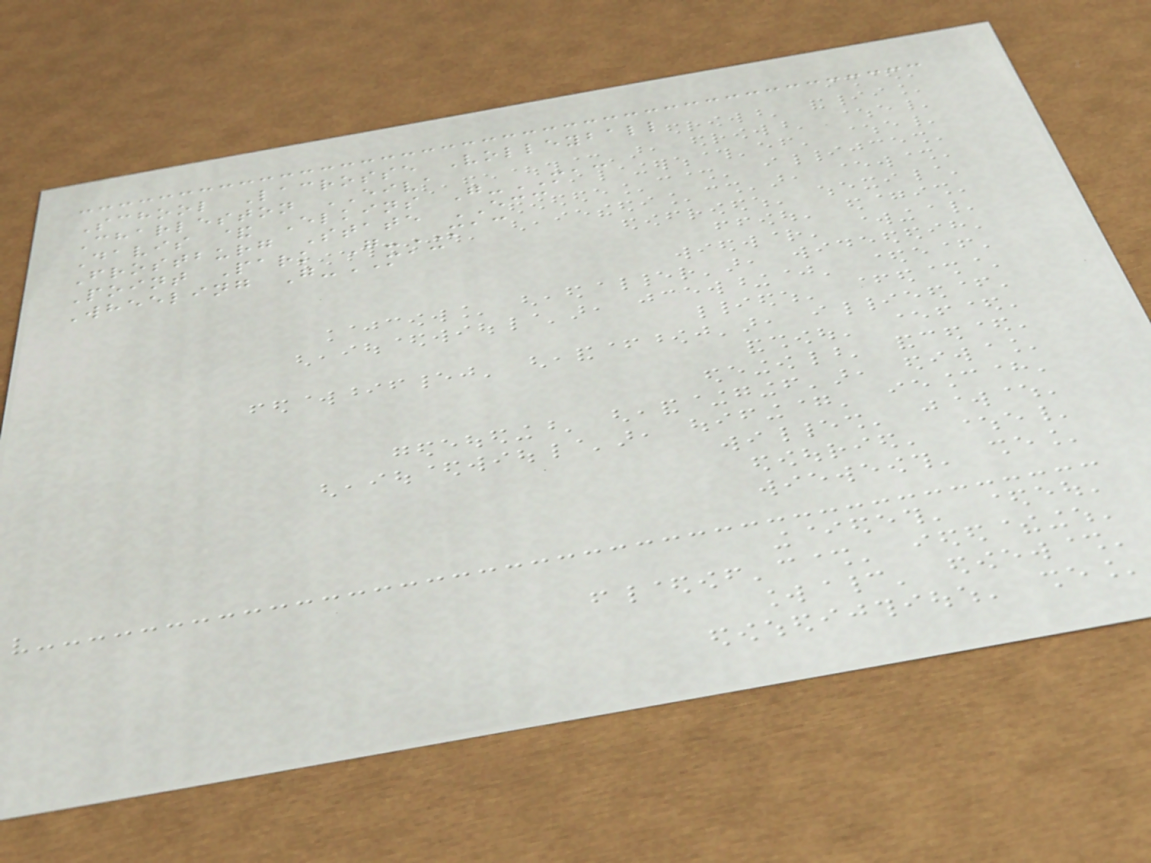School Lacrosse Volleyball
Charleston EIVA
Davis & Elkins G-MAC
Frostburg State ECC
Point Park G-MAC
Wheeling G-MAC
